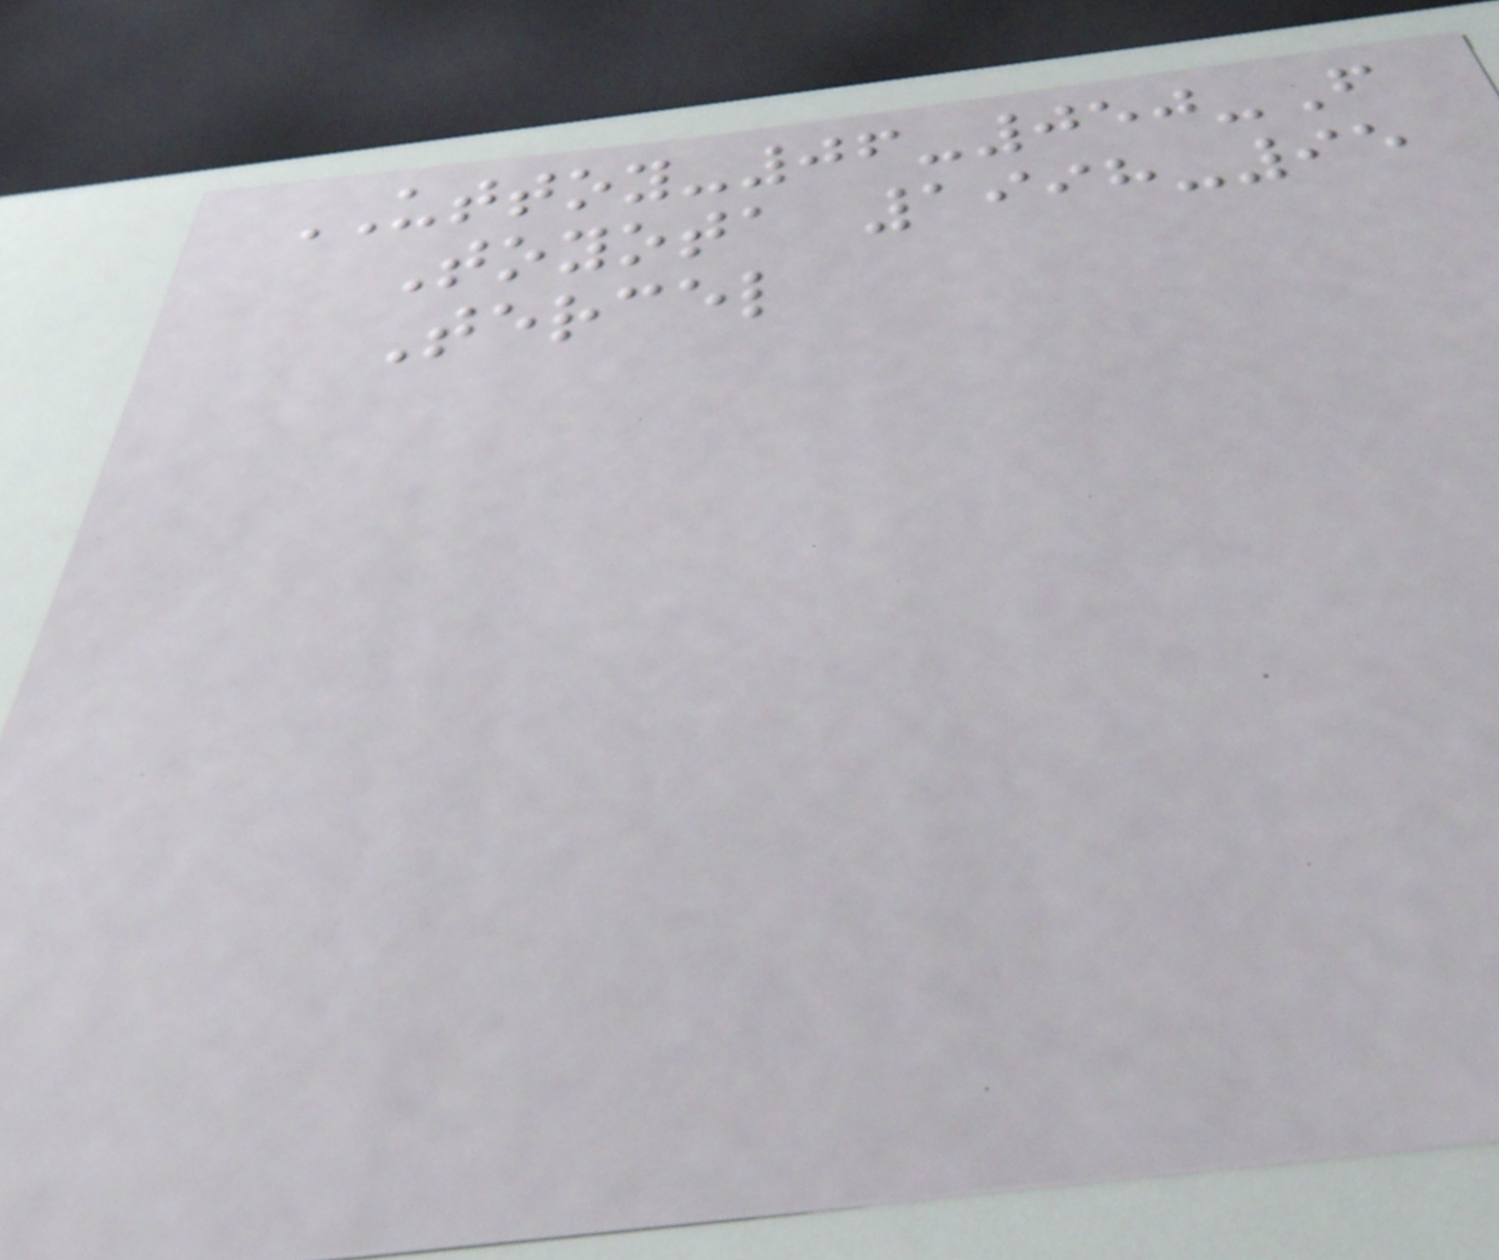UTTOY-06-050-F
Toyota 1998-95
Tercel
